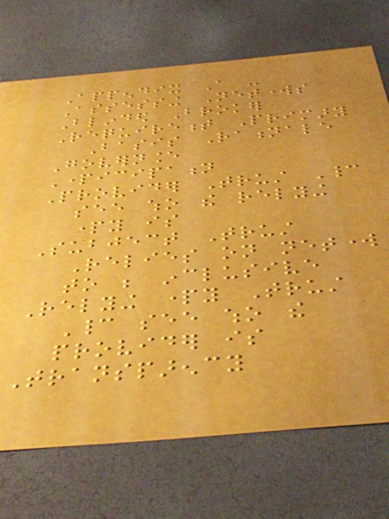Appendix A -
Assessing Networks
Blinded Broker
Requirement Primary
Basis Rationale
Governance
Participation
Provider Trust Cannot
see who the relying
party is
Subject Trust
Relies on network
to be inclusive
Relying party Trust
Cannot see who the
provider is
Transparency
